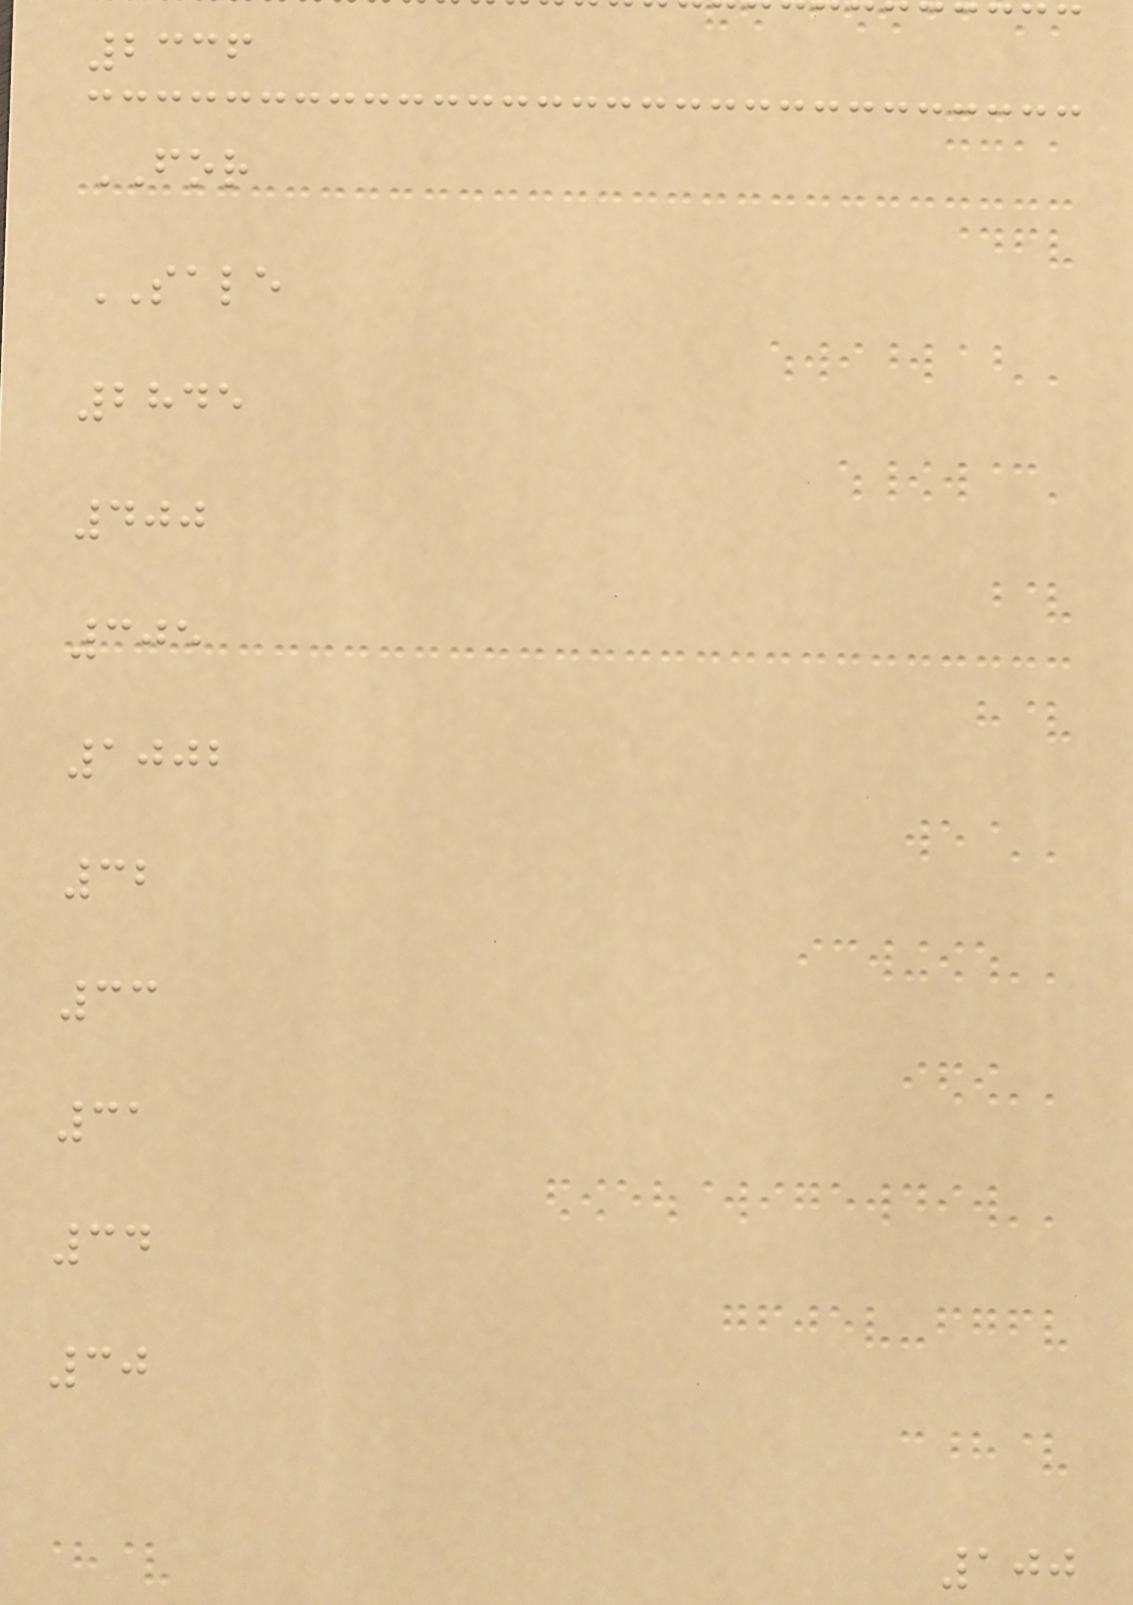2336
FOR
SALE
2845
400
305
1002
32
33
31
34
30
100
